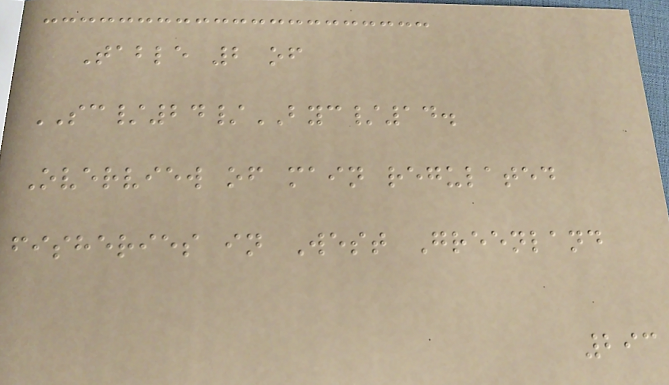Table 2 of
SC/24/BYC/14.
Overview of main regulated
fisheries in West Greenland
293
